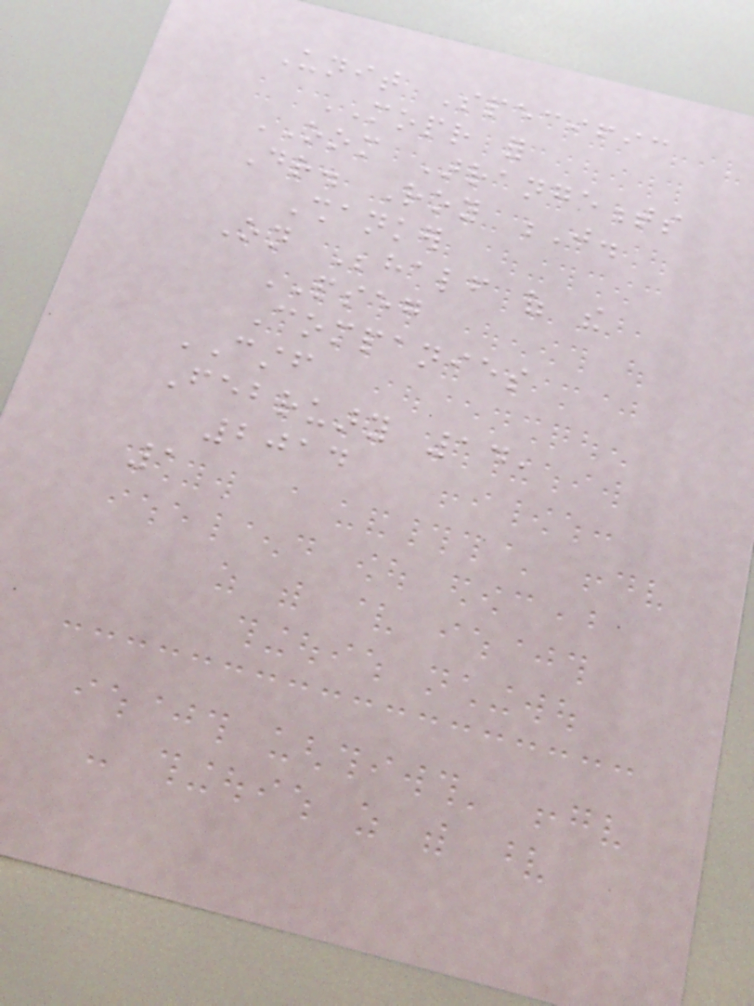Unit Specific
MOPR for
OOM Arrangements
Dr. Roy J.
Shanker
On Behalf of the
PSEG
Companies
CSTF
February 14,
2014
1
